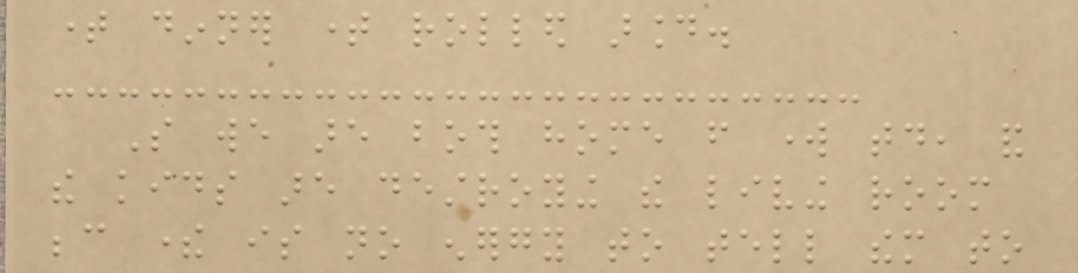time dinner time rolled around.
So we are both home from work today, and
the kids are destroying the living room
because there is no energy to tell them to
